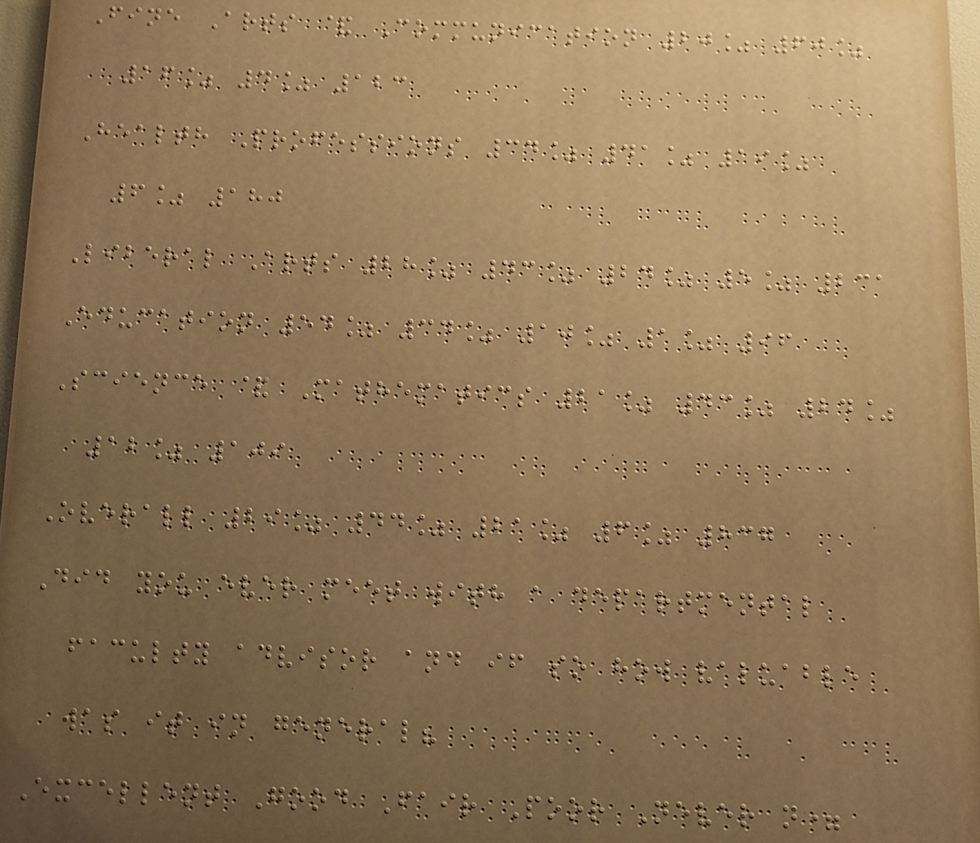Fine Arts & Communication 20% 60%
16% 4% 123
Health Professions 34% 41% 19%
6% 180
Liberal Arts 28% 43% 24% 5% 231
Education 54% 34% 10% 1% 96
Science & Mathematics 21% 43% 24%
12% 109
Overall 29% 44% 21% 6% 837
Did you ever meet with a departmental
faculty advisor and if so how valuable
was it in general?
Excellent Good Fair Poor Never n=
